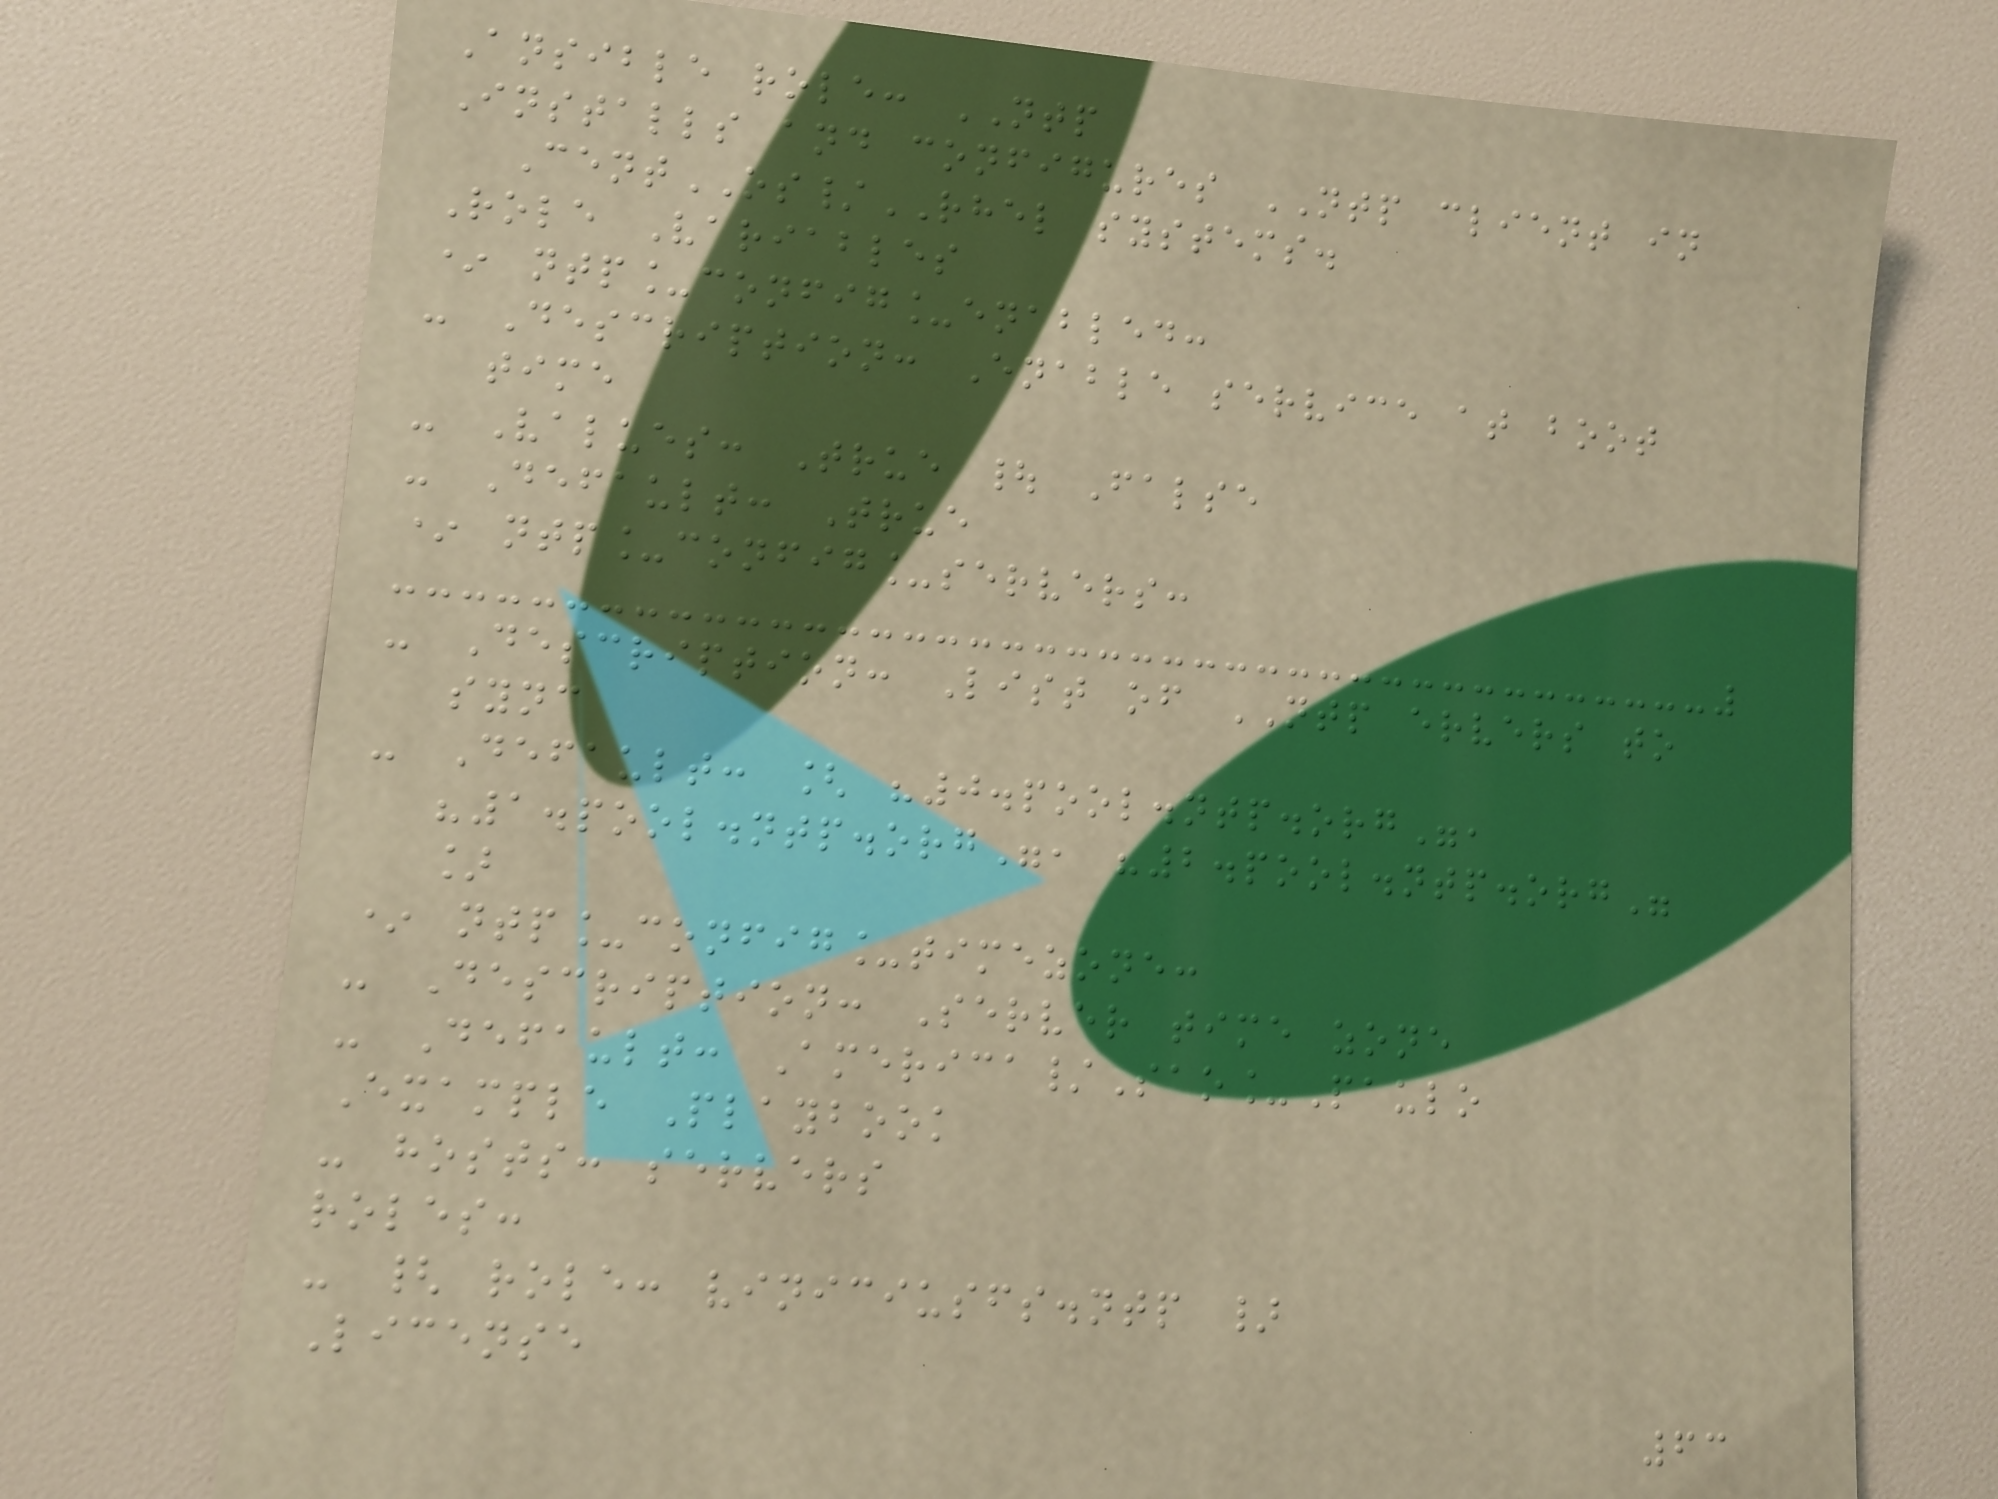Ansible role: NTP
Installs and configures NTP client in
CentOS/RHEL systems.
Role Variables
* ntp_config_enabled:
- Description: Enable service at boot
time
- Values: True | False
- Default: True
* ntp_config_servers:
- Description: List of NTP ervers to
sync
- Default: [ "0.pool.ntp.org",
"1.pool.ntp.org", "2.pool.ntp.org"
]
* ntp_config_timezone:
- Description: Server time zone
- Default: America/Sao_Paulo
Example Playbook
- hosts: servers
roles:
- { role: viniciusfs.ntp }
License
63
